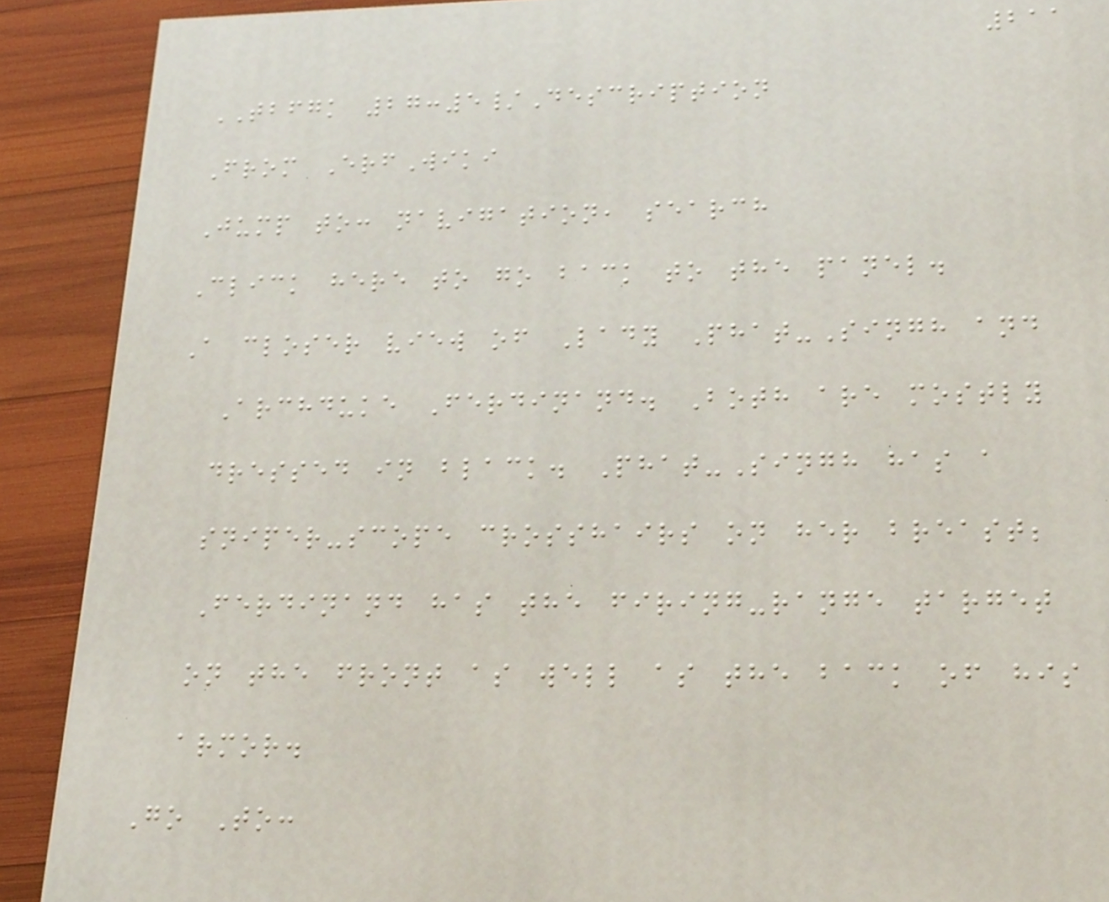211
TBFGK 27:5/Description
From ErfWiki
Jump to: navigation, search
Click here to go back to the panel.
A closer view of Lady Phat-Singh and
Archduke Ferdinand. Both are mostly
dressed in black. Phat-Singh has a
sniper-scope crosshairs on her breast;
Ferdinand has the firing-range target
on the front as well as the back of his
armor.
Go To:
